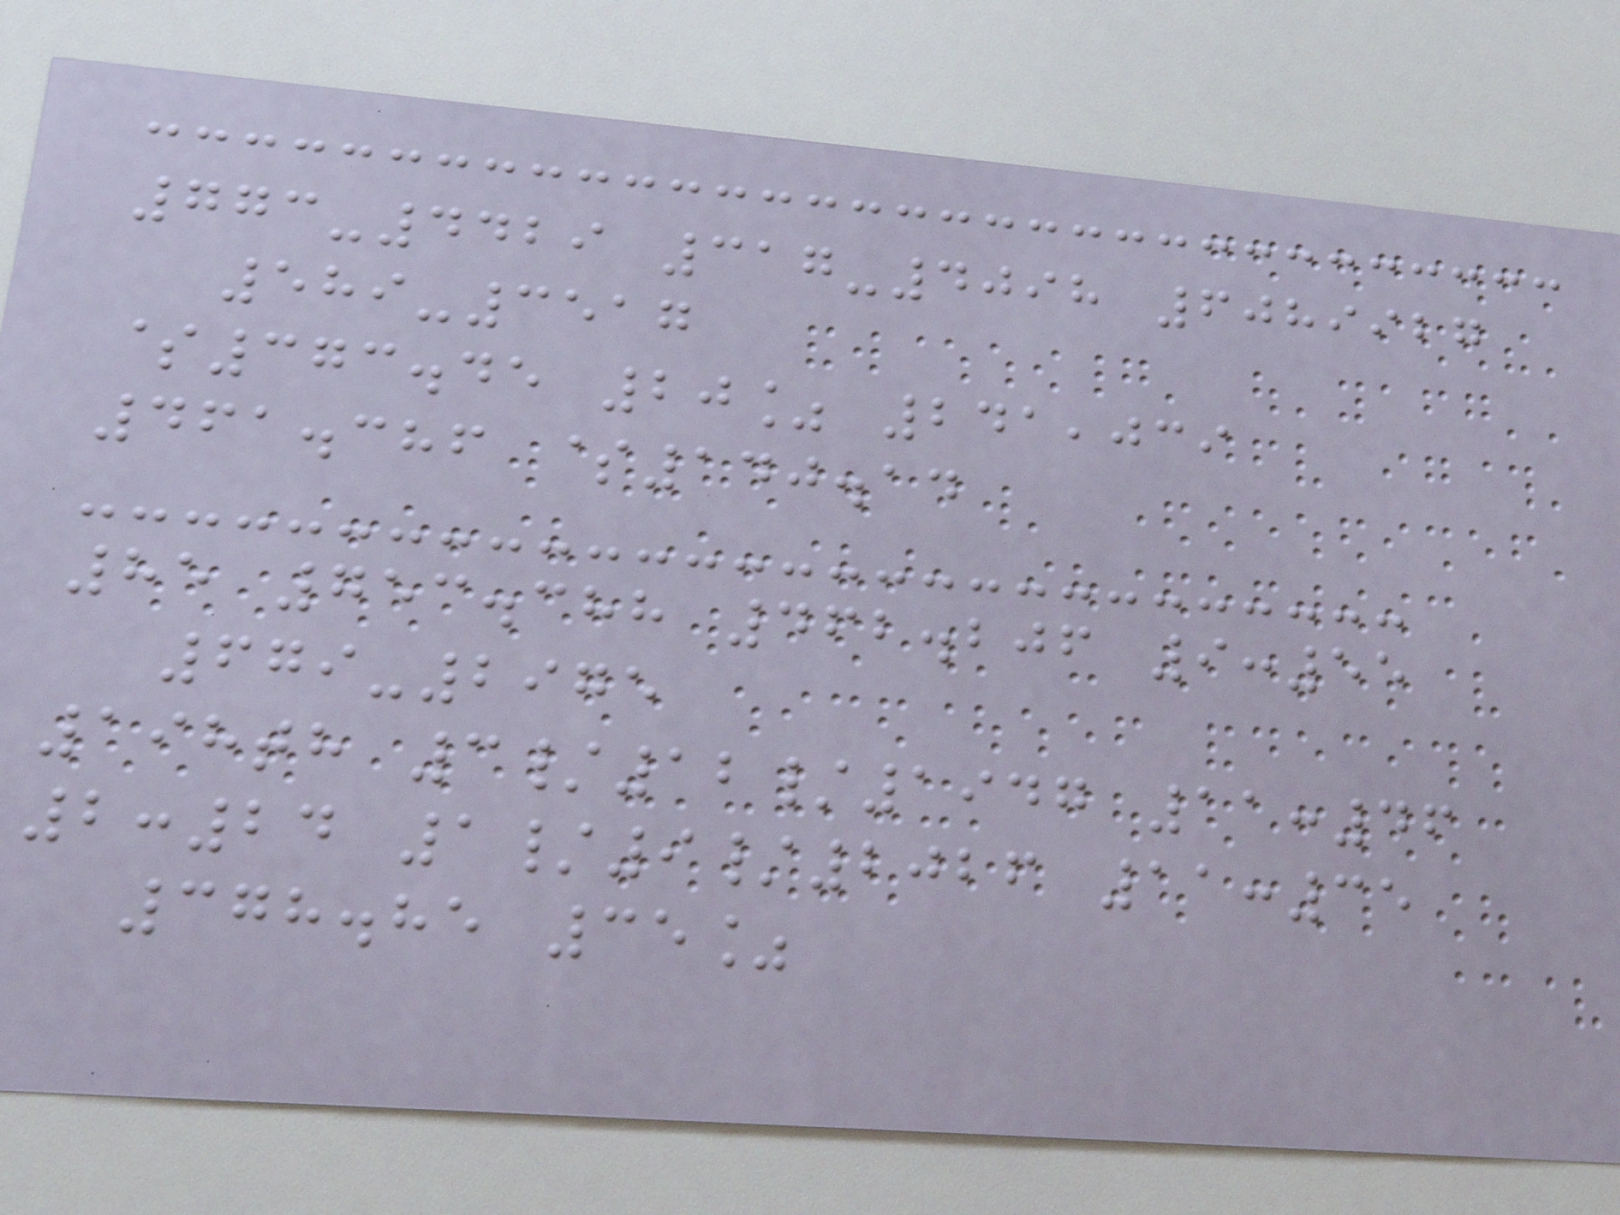773-4429 317-4098 6089927
589-3517
$373.45 20% 241,039
461.386 $140.14
85 753.388 462.206 9:55
679-2975
198th 3/12/1947 11:46
2:24 1/9/2026 11:35
378.85 35%
